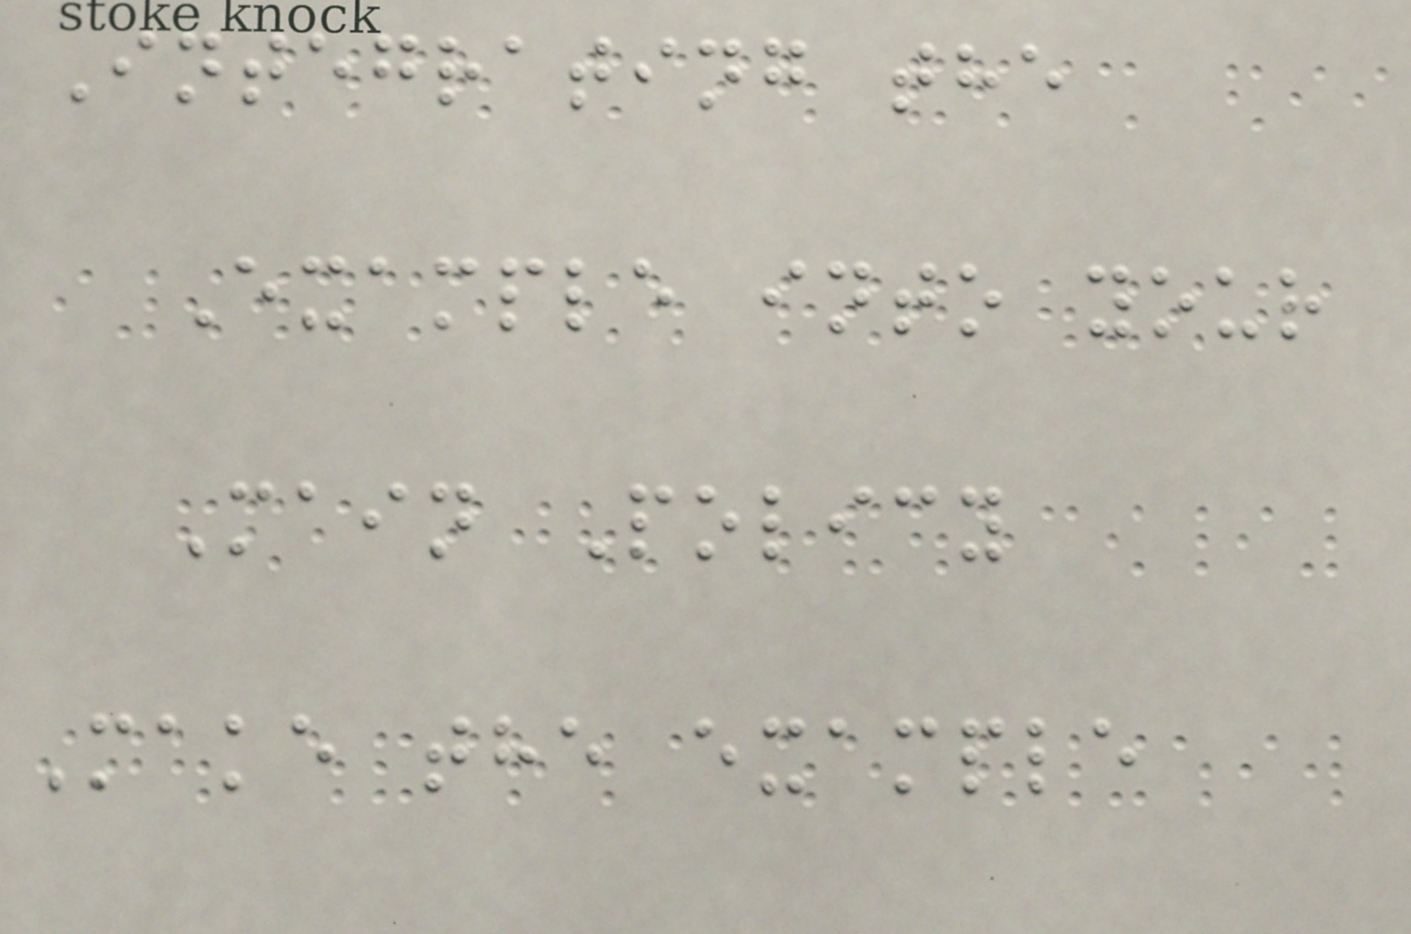Integrating the
Example into your
Main Policy
Make the example
